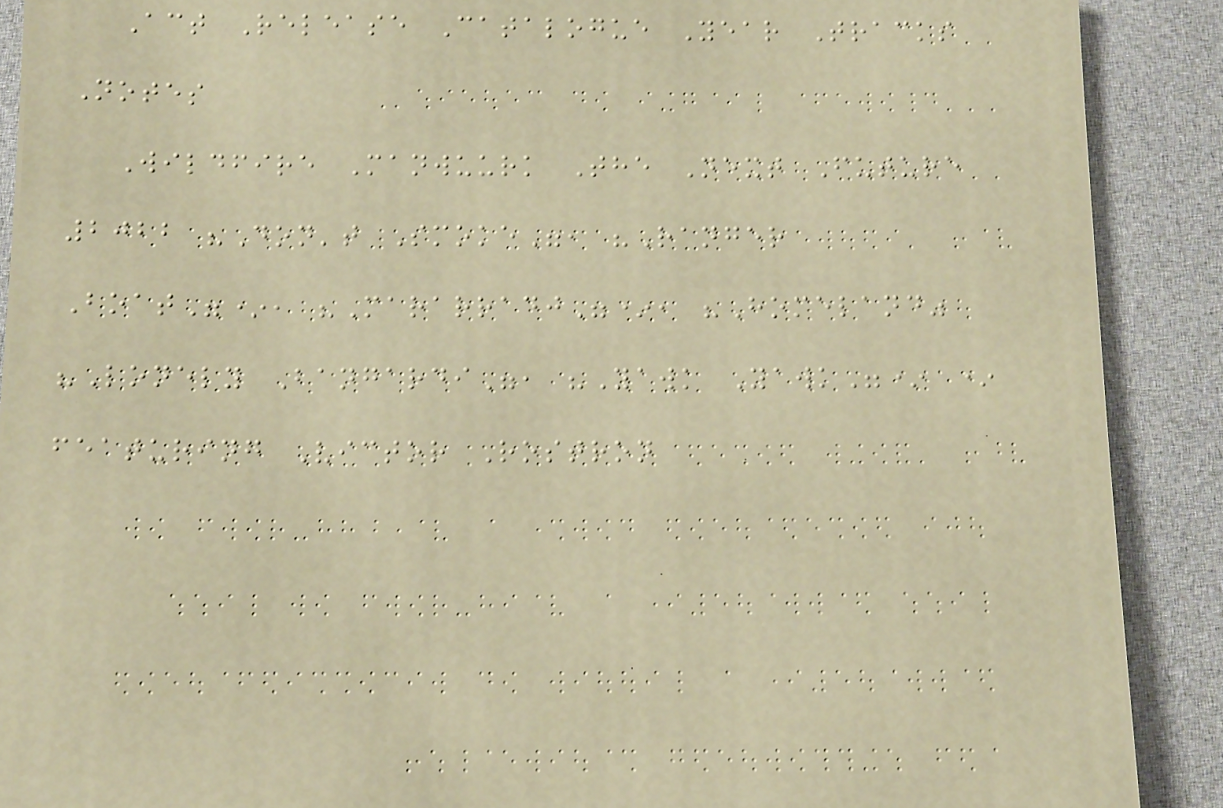Act Release Catalogue Year Tracks
Notes
Wildfire Manwuurk The Next Future
2022 "Don't Smoke", "Ranger
Boat"*, "Mararradj"*, "Homeland"
"Lonely Bangardi", "Yawk Yawk"* *
featuring Victor Rostron
